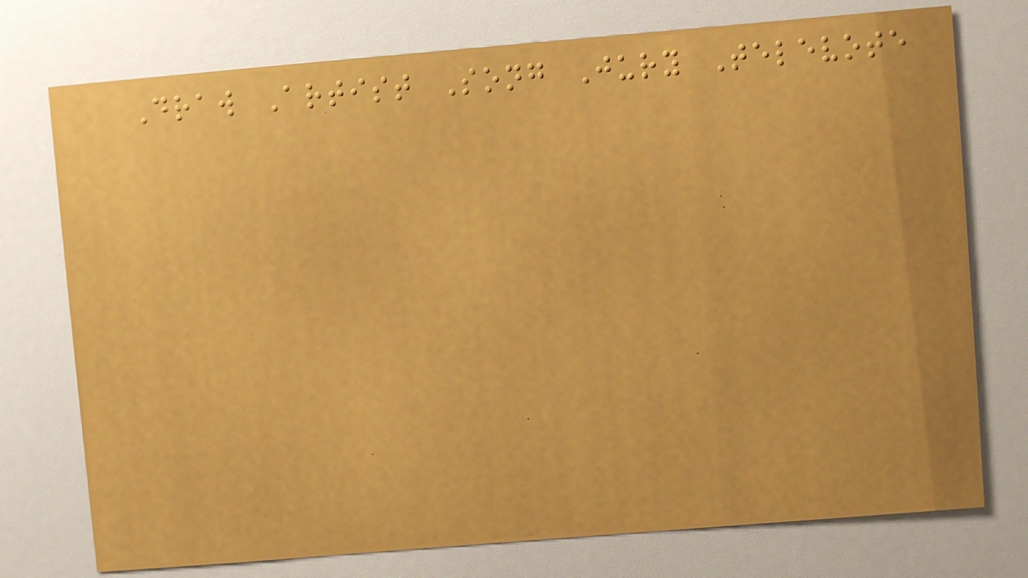Draw Artist Song Jury Televote
